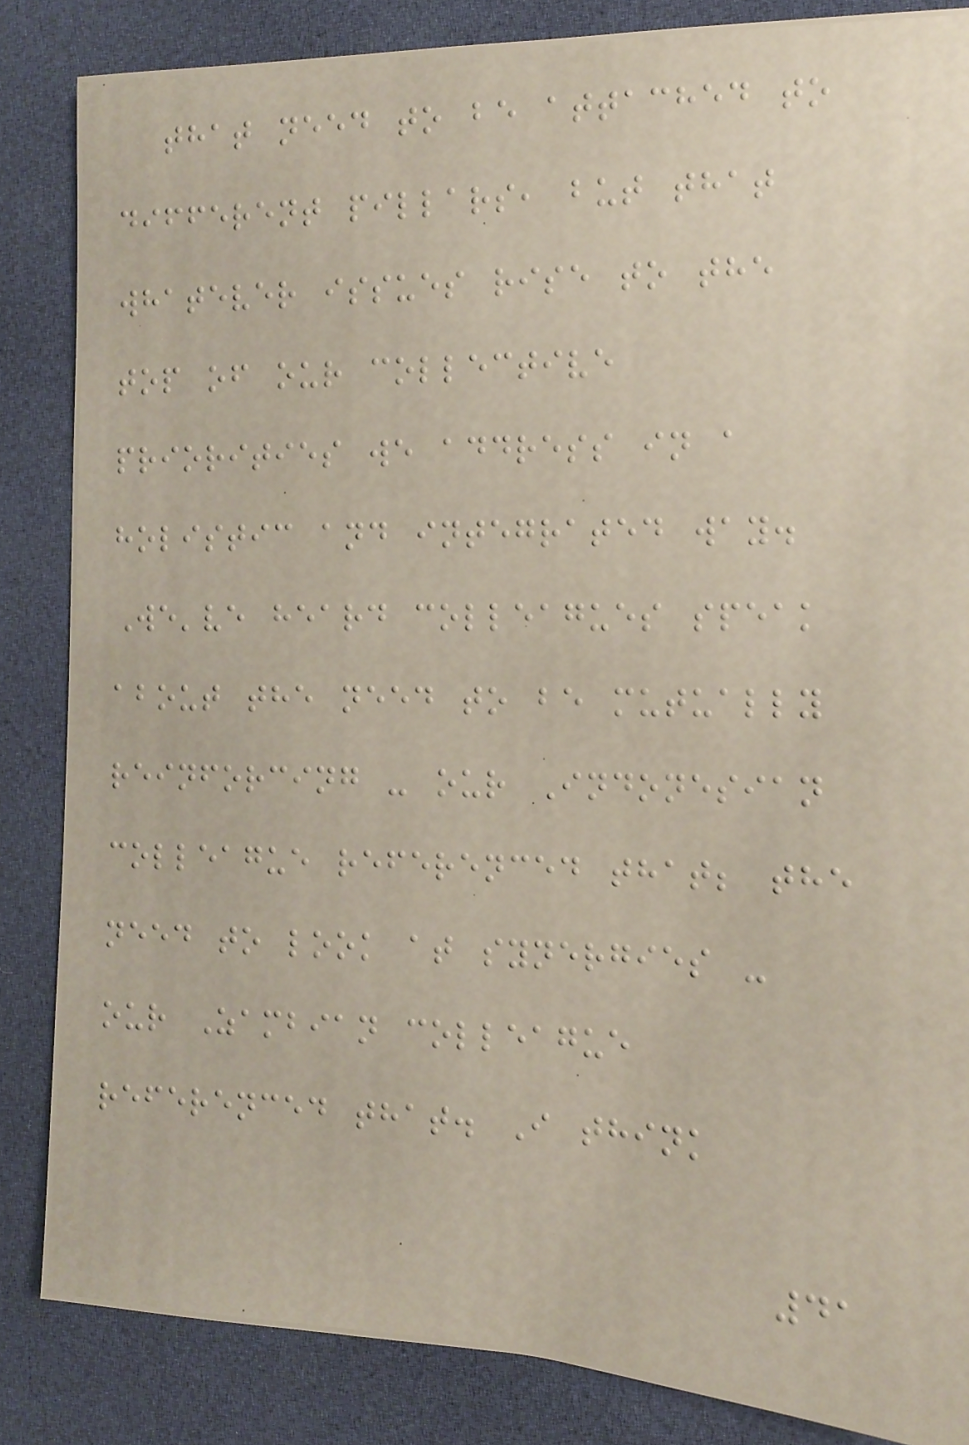that need to be attached to
different pillars, but that
whatever issues rise to the
top of our collective
priorities we address in a
holistic and integrated way.
We've heard colleagues speak
about the need to be mutually
reinforcing - our Indonesian
colleague referenced that; the
need to look at synergies -
our Zambian colleague
referenced that. I think
41
